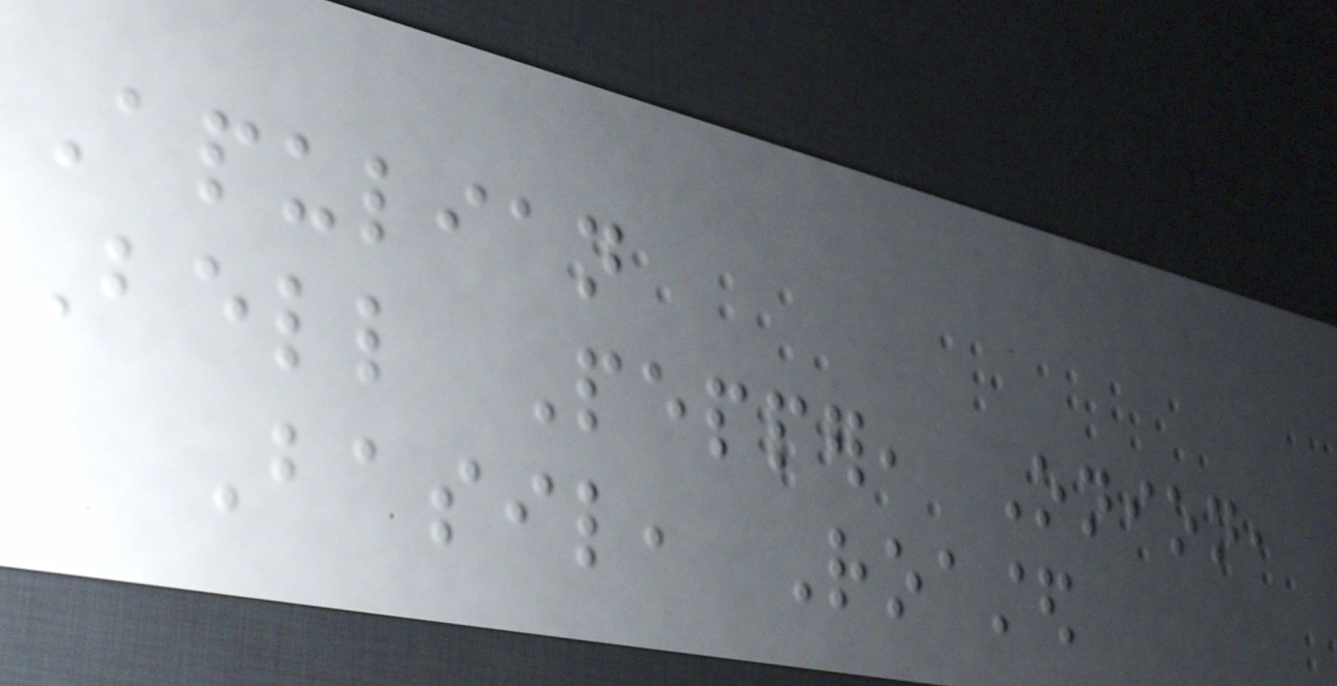Apulian
Bell Pepper, Onion,
Basil, Roasted
